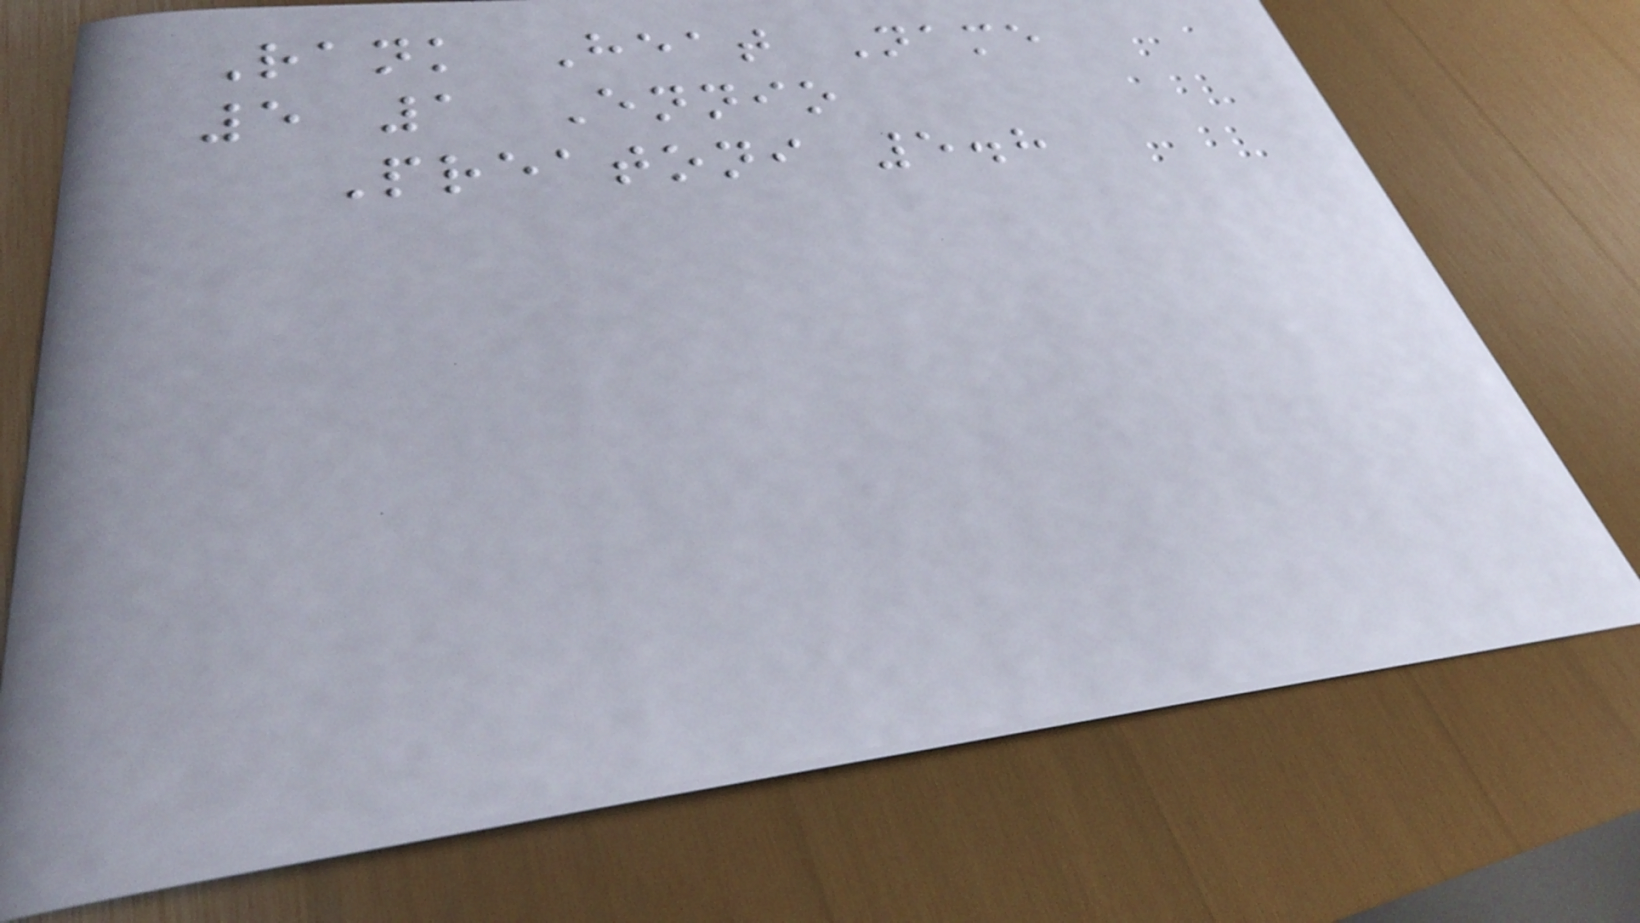Rank Heat Name
5 1 Ennio
Preatoni 5.8
